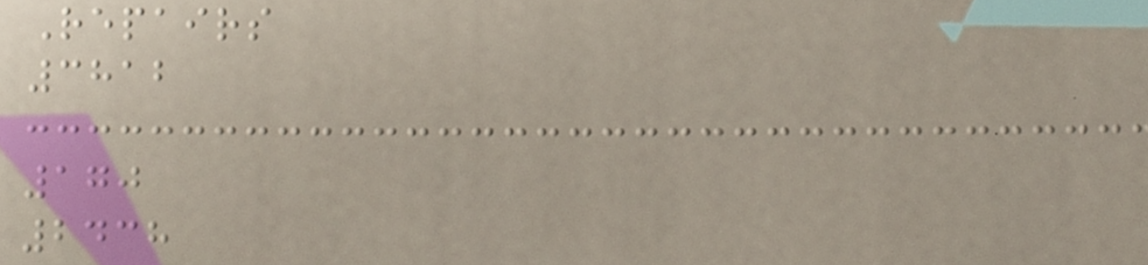Repairs
3812
170
2438
